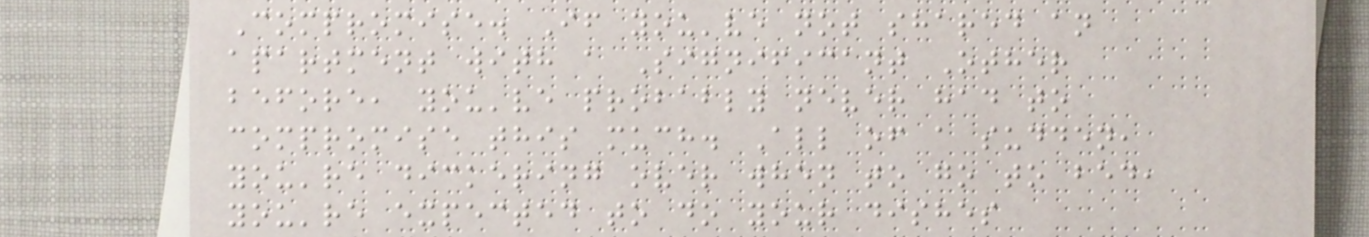Compromise. If you've not shared an
apartment with a Significant Other
before, you've probably never had to
compromise this much. All of a sudden,
you're dickering over when to go to bed,
you're expected to do your dishes
